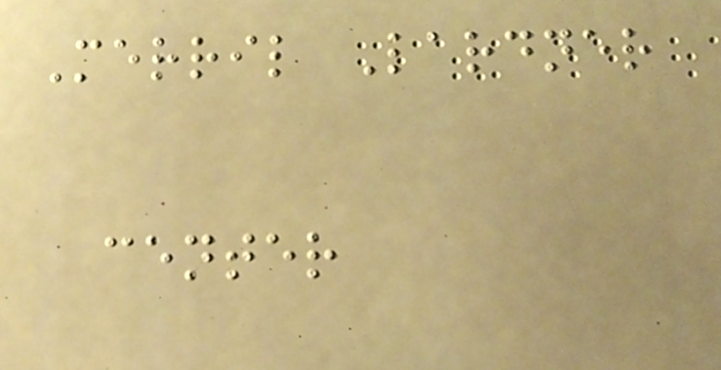Merril Lardner
center
